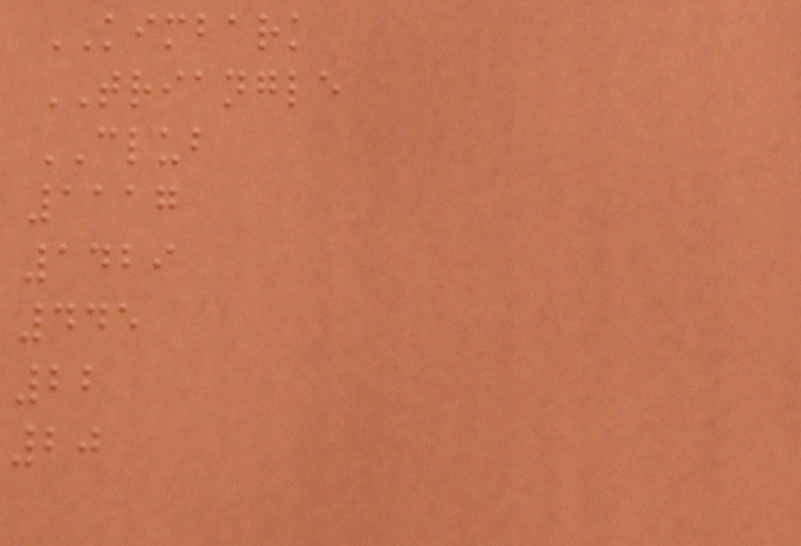KIMBARK
TRIANGLE
CLUB
1117
1429
445
22
20
